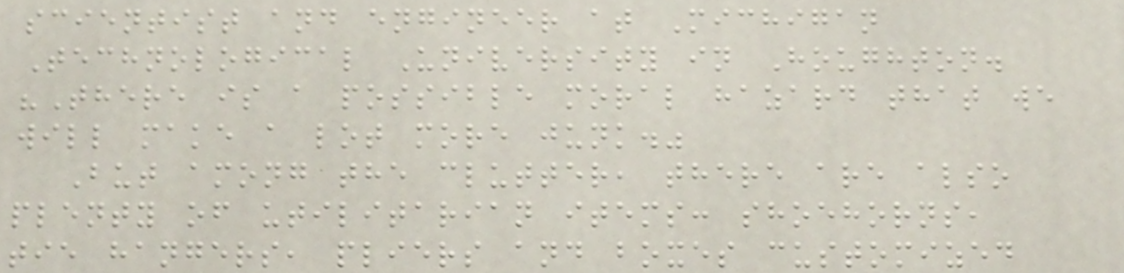scientist and engineer at Michigan
Technological University in Houghton.
"There is a possible moral hazard that we
will make a lot more junk."
But among the clutter, there are also
plenty of utilitarian items: shoehorns,
tie hangers, pliers and boxes customized
